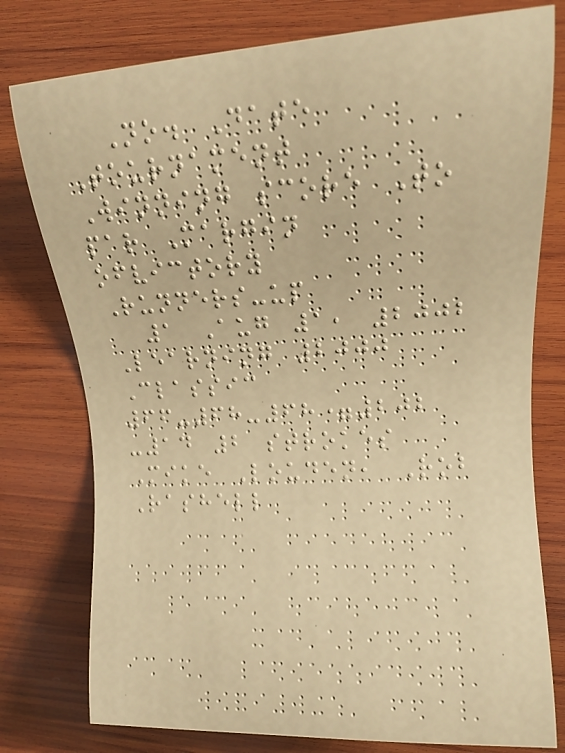No. Date
Tournament
Winning score To
par Margin
ofvictory
Runners-up
1 Aug 1, 2002
Learning 2000
Classic
66-68-68=202
-14 2 strokes
Mike Louden, Rob
Rashell
